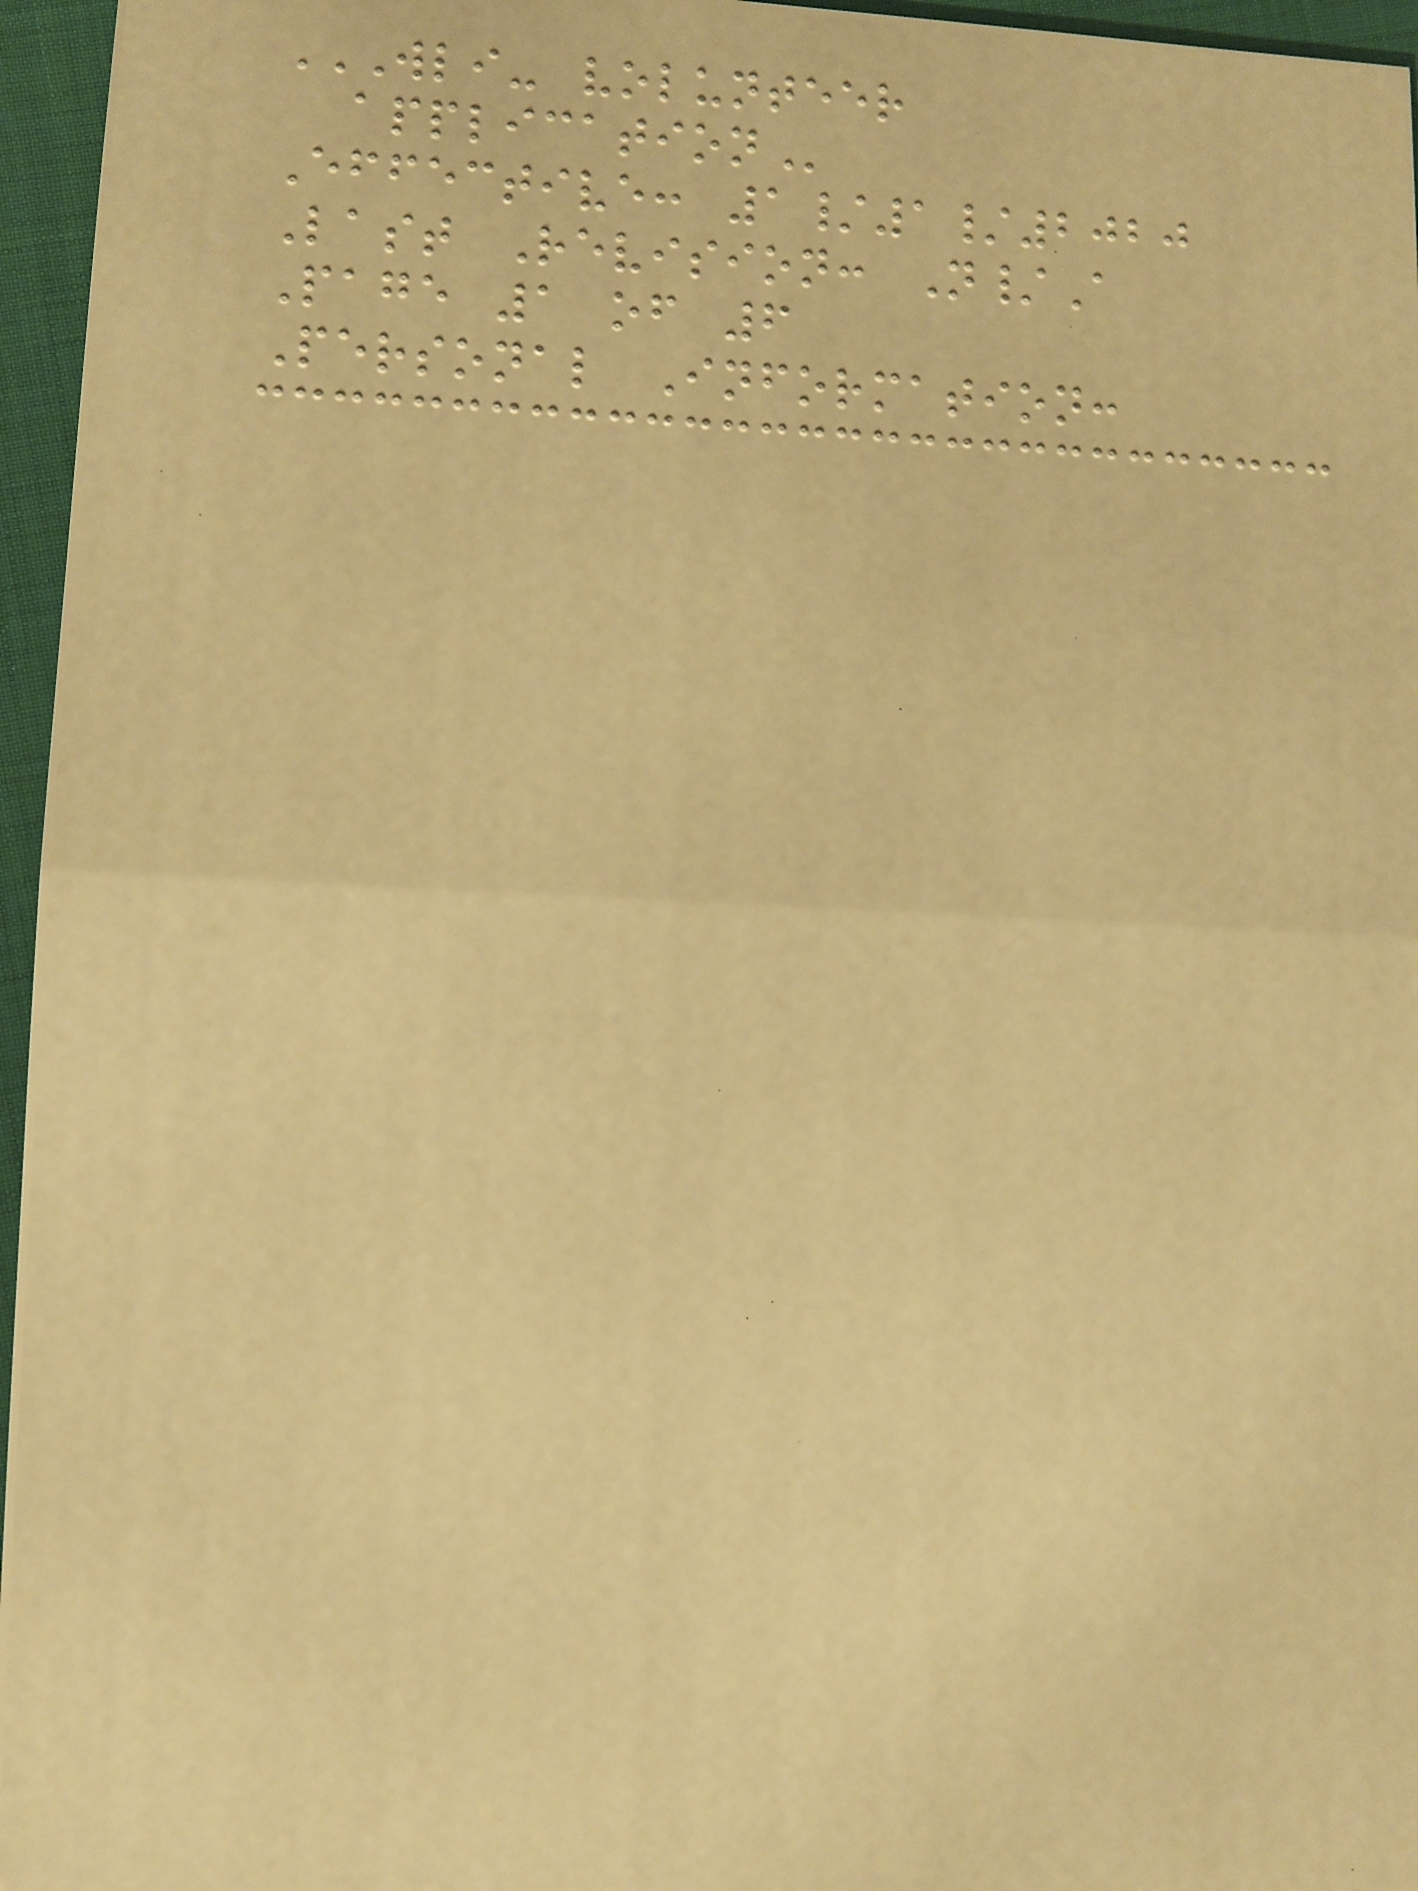WLI- VOLUNTEER
APPLICATION
Effective: 1/1/2020
Last Revision: N/A
Page 1 of 6
Personal Information:
